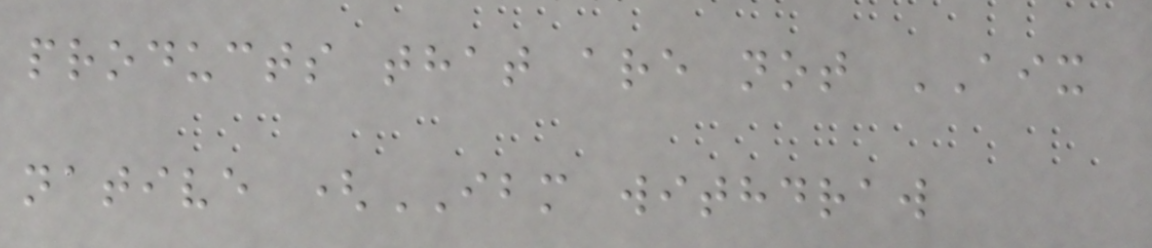products that are not AIX
native (IBM withdraw
